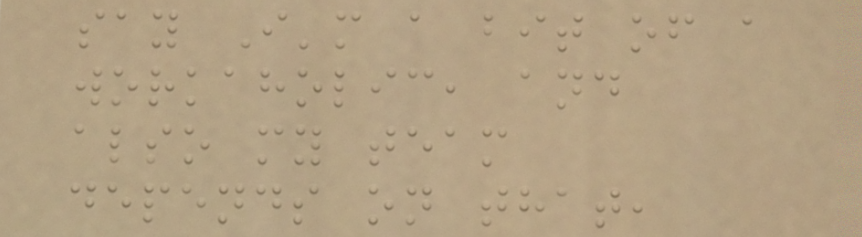say I'm a bit of a
workaholic, and
also my team
depends on that,
